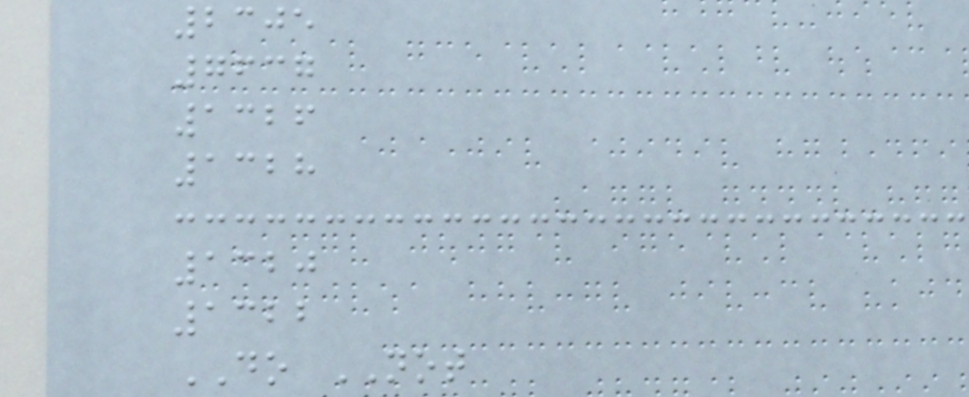2305
7637
1326
1328
1320
1322
DO NOT
